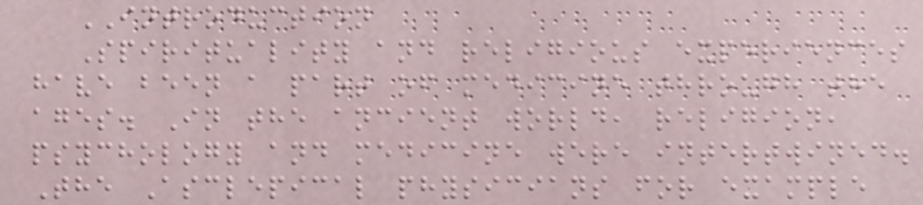INTRODUCTION
Spirituality and religious experiences
have been a part of medicine through the
ages. In the ancient world, religion,
psychology and medicine were intertwined.
The Asclepical physicians for example
